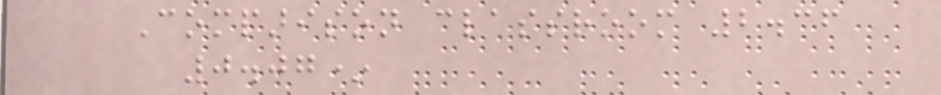Comparison classroom 2.36
0.07*
